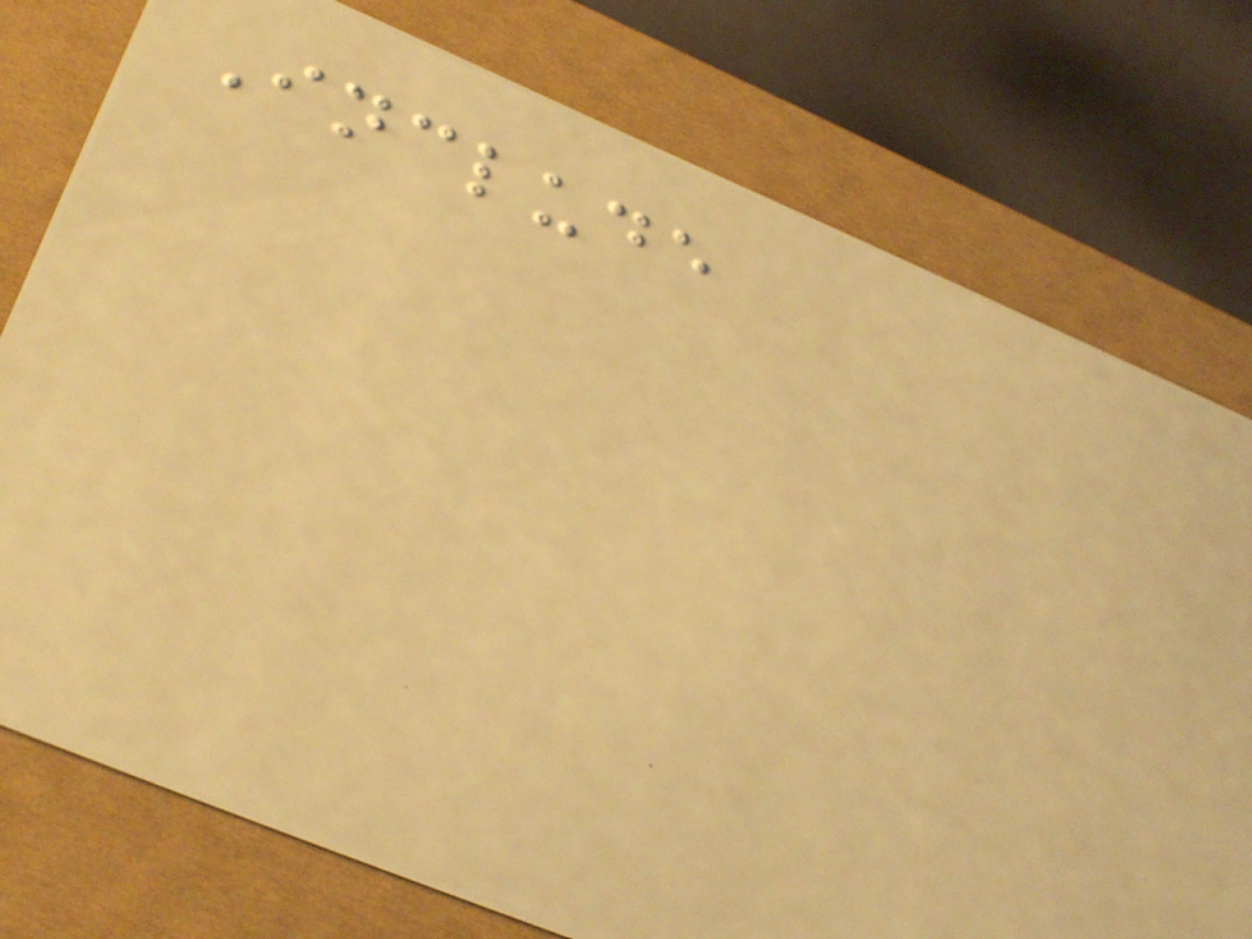Include
